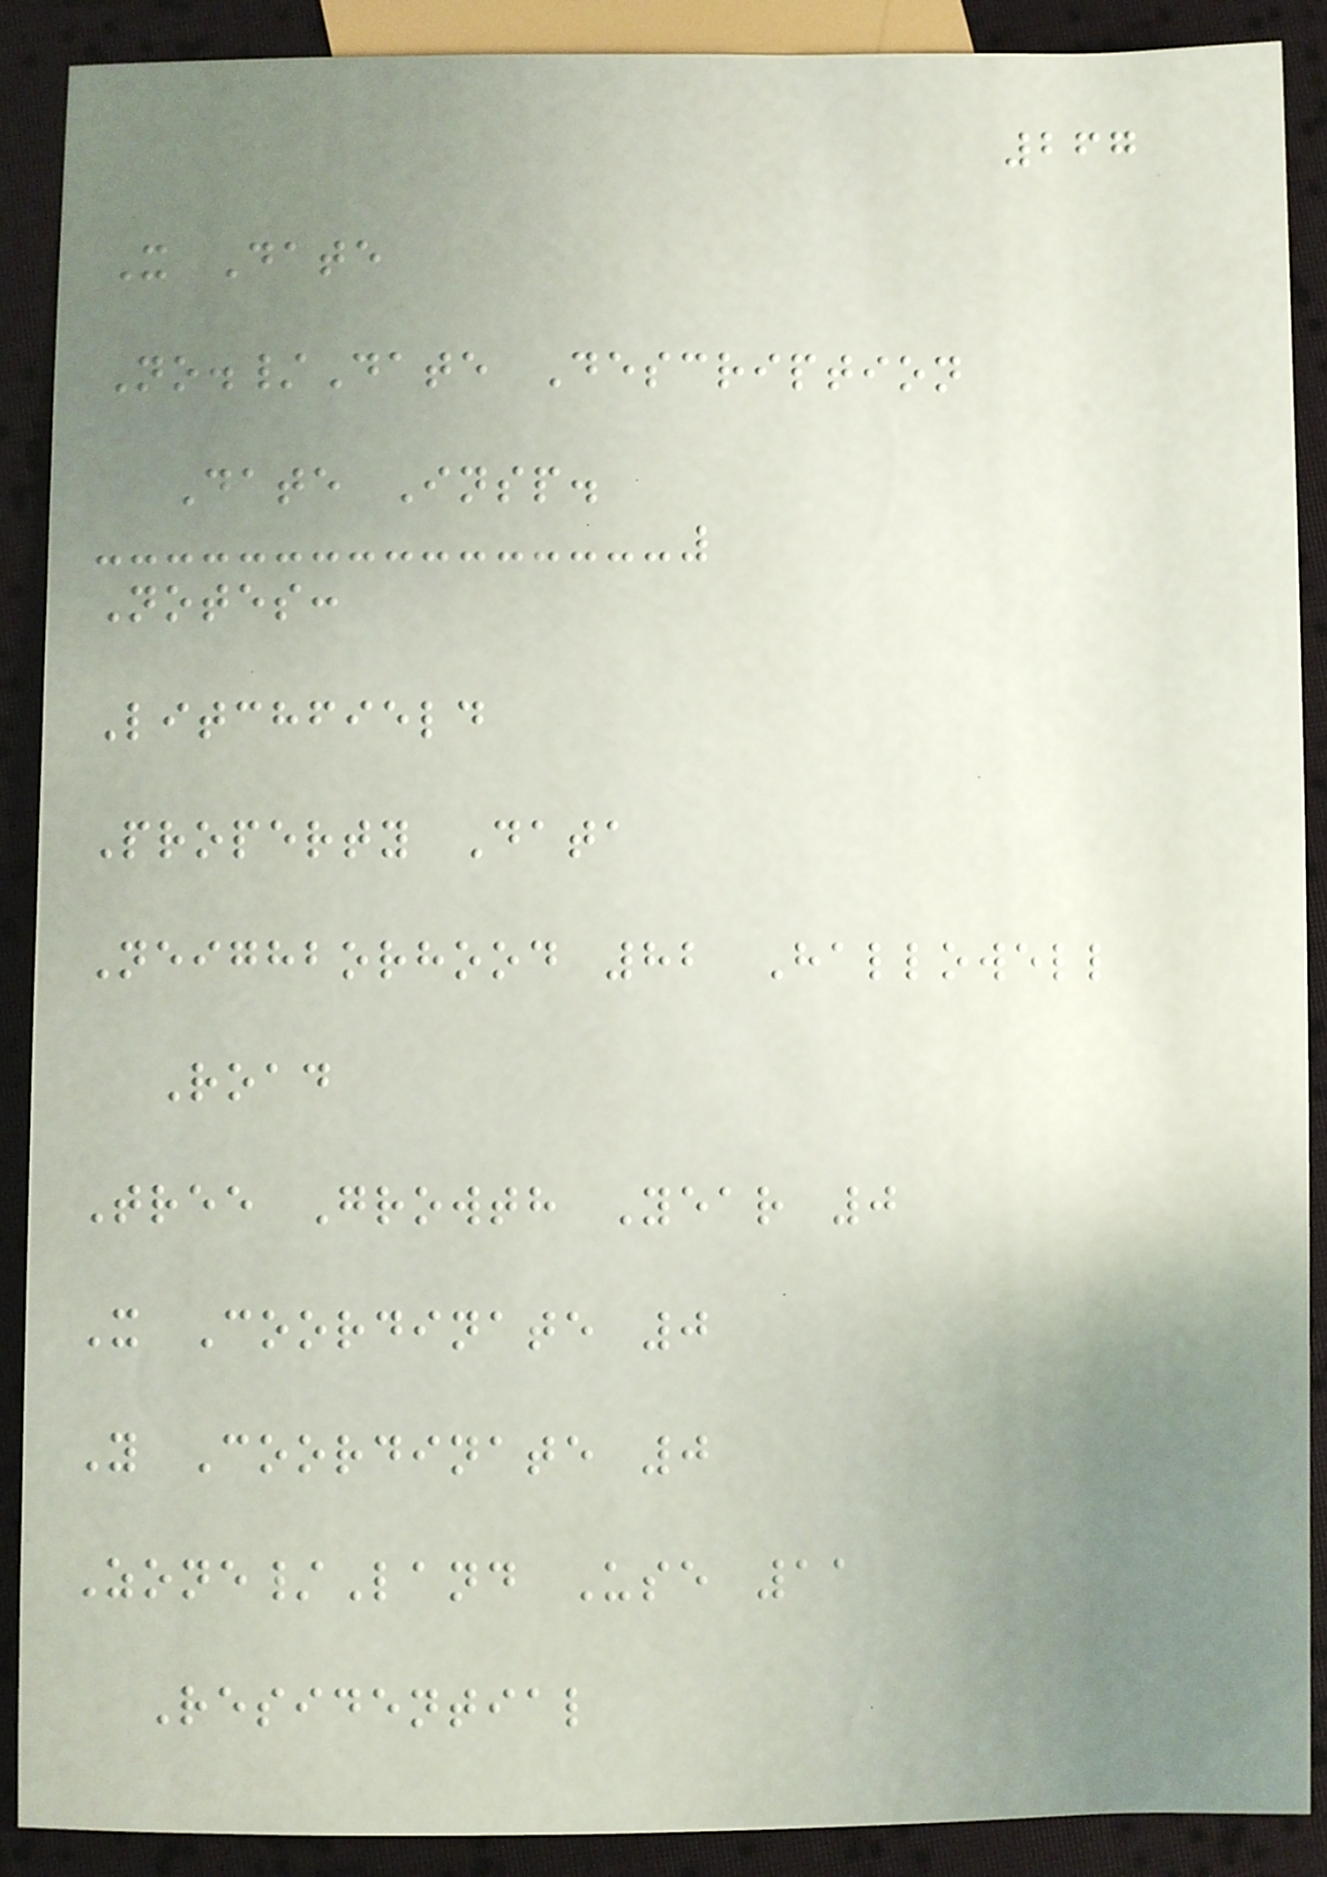267
X Date
No./Date Description
Date Insp.
Notes:
Litchfield
Property Data
Neighborhood 82 Hallowell
Road
Tree Growth Year 0
X Coordinate 0
Y Coordinate 0
Zone/Land Use 11
Residential
